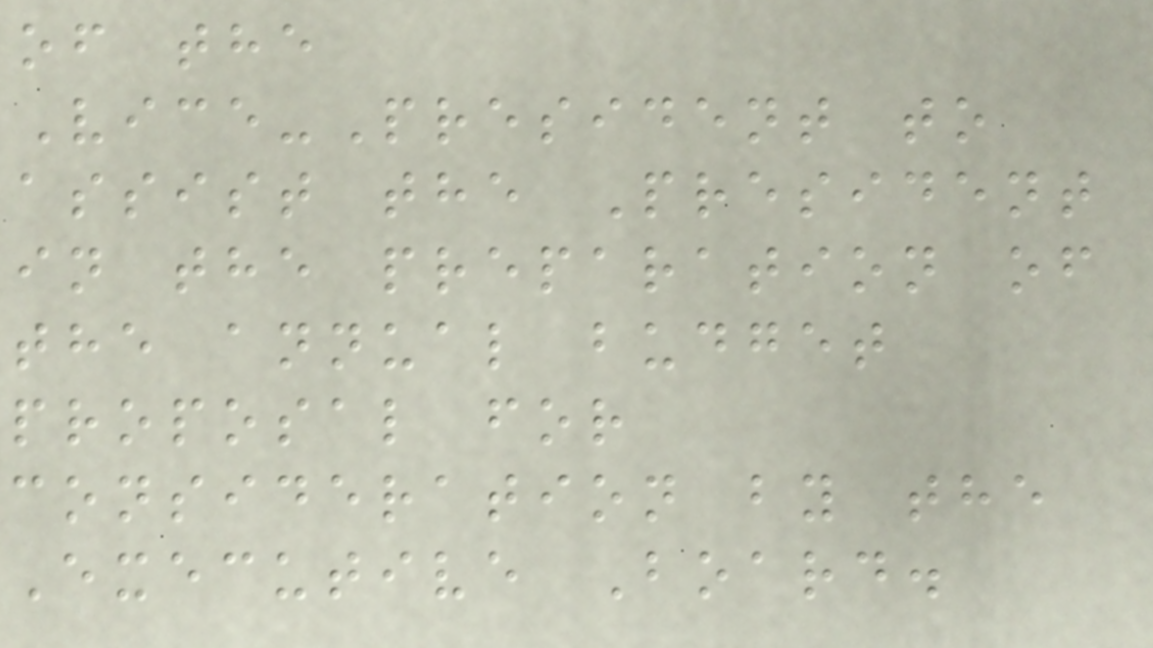of the
Vice-President to
assist the President
in the preparation of
the annual budget
proposal for
consideration by the
Executive Board.
